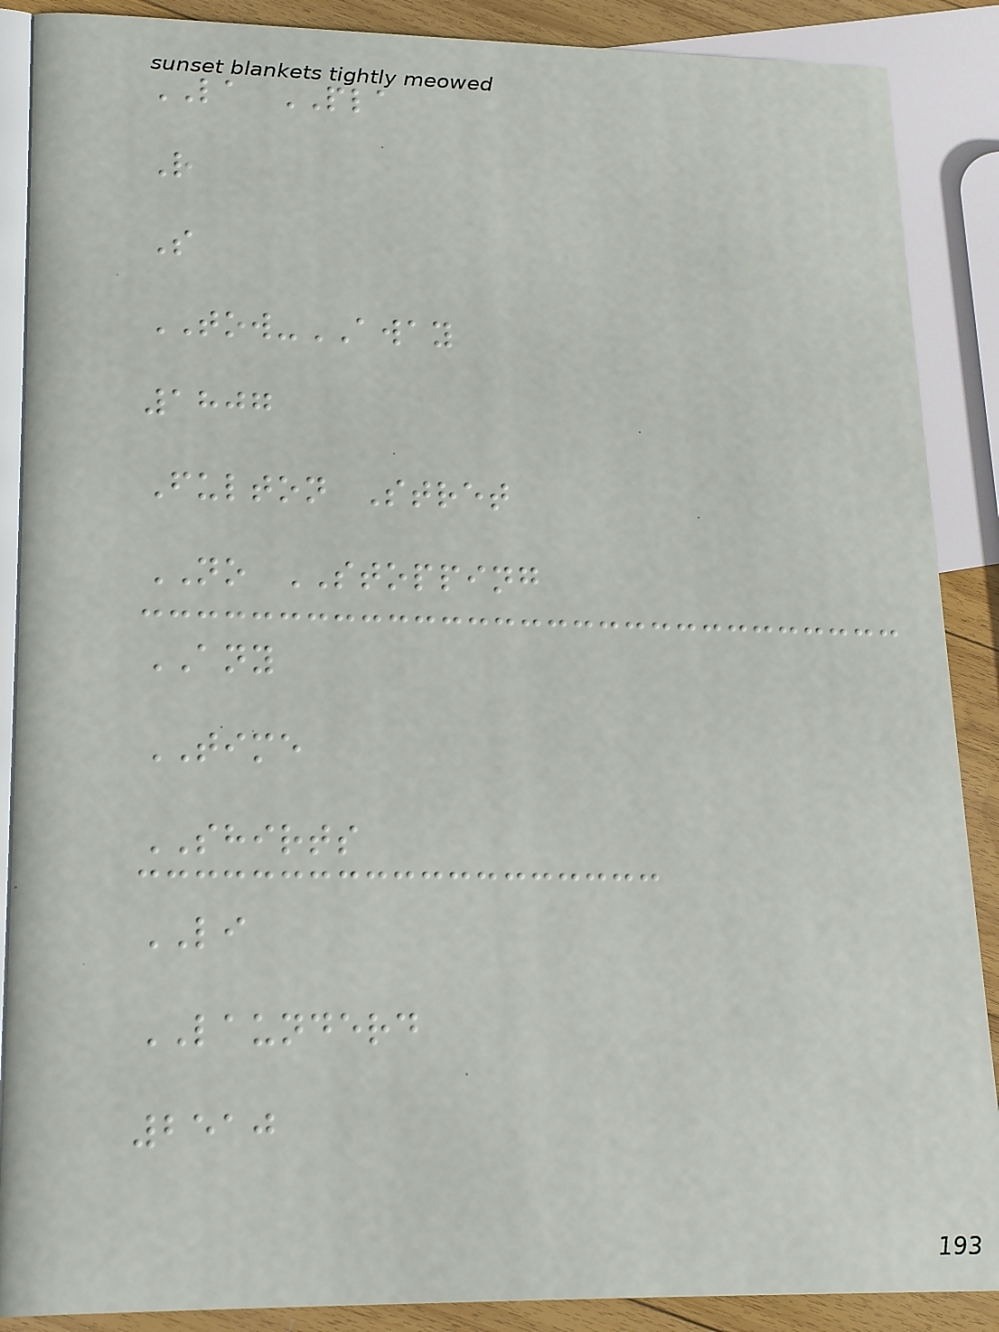LA PLA
R
S
TOW-AWAY
1807
Fulton Stret
NO STOPPING
ANY
TIME
SHIRTS
LI
LAUNDERD
2510
